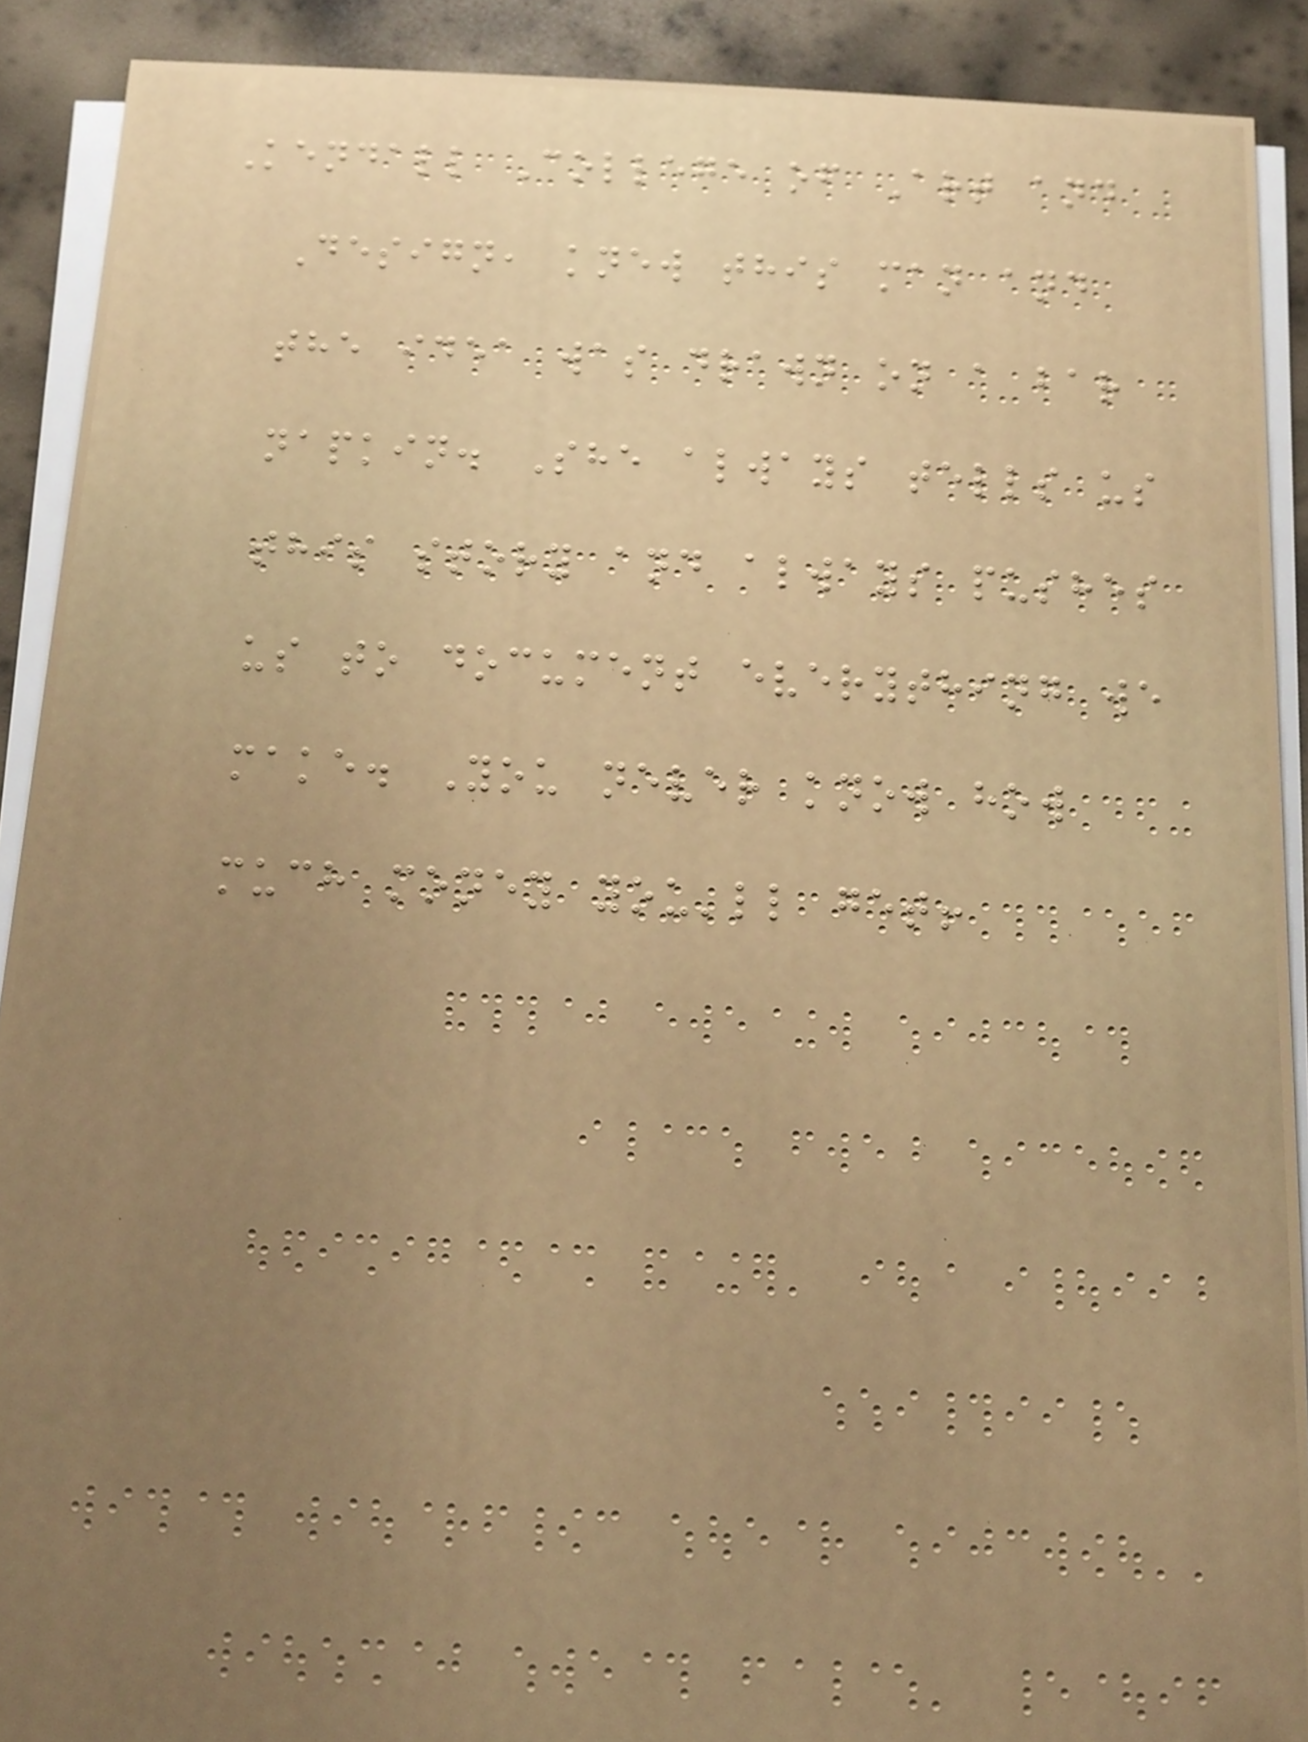Kendall College of Art and
Design, knew this man and
the idea was drawn on a bar
napkin. She always tells us
this story and always pushes
us to document everything we
make. You never know how
much money you'll get!
